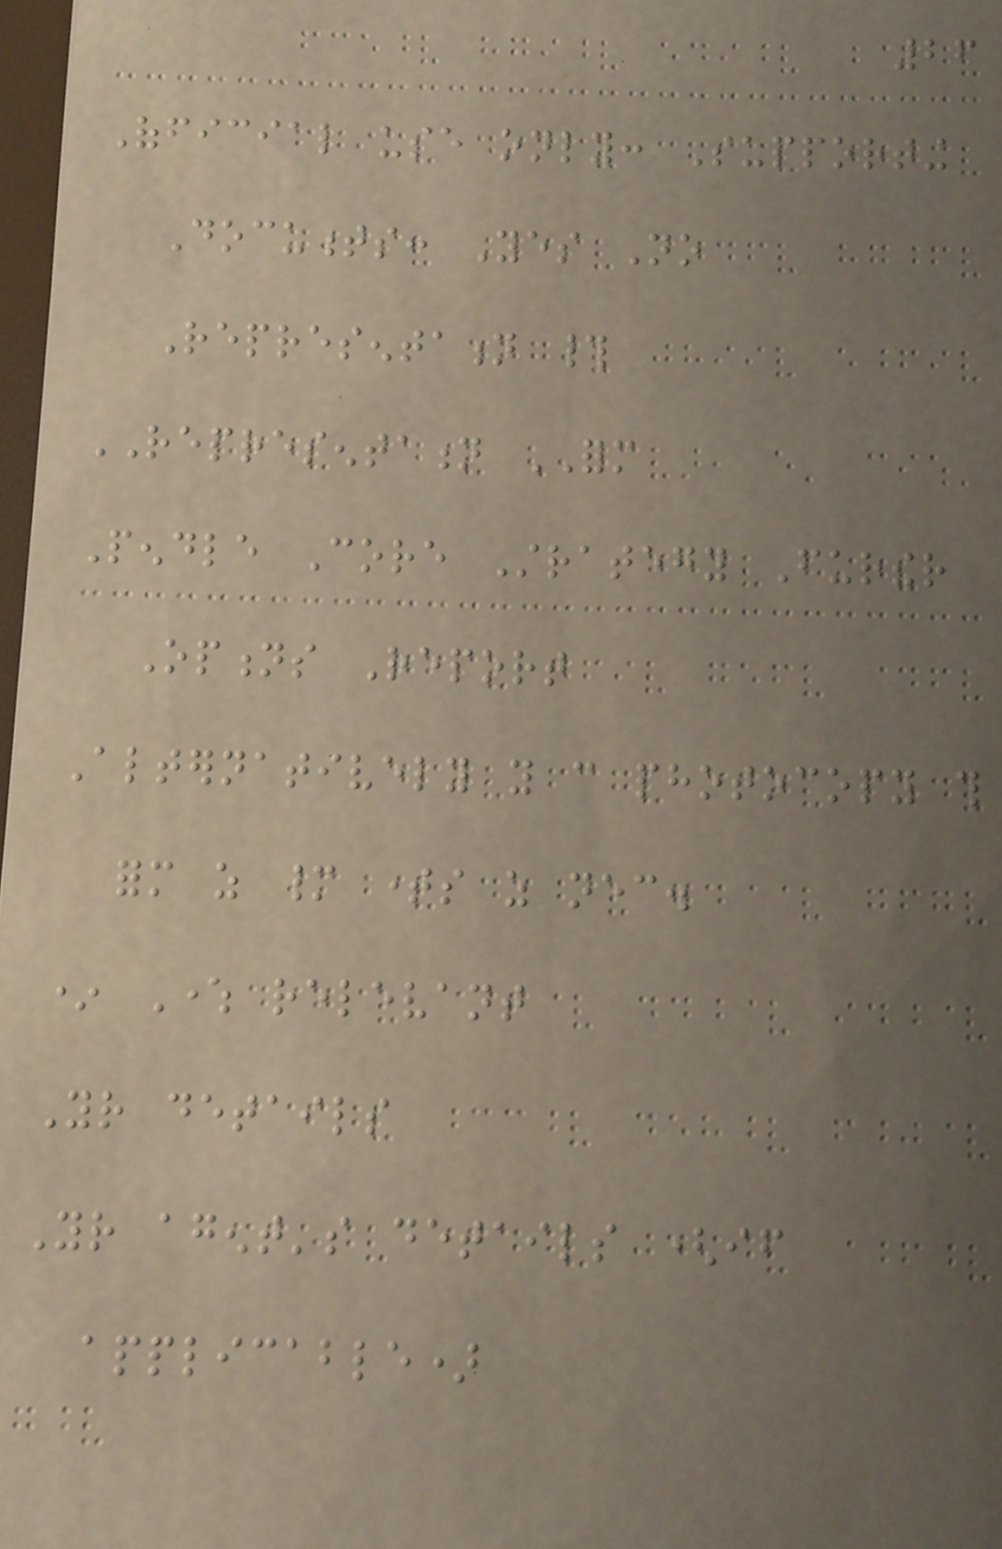26
Official use only: Supporting
Documents: Yes No
Representation #
REPRESENTATION FORM
Pendle Core Strategy Further
Options Report
Alternatively you can photocopy this
form as many times as necessary.
* Where relevant
Your details
Your agent's details (if
applicable)
